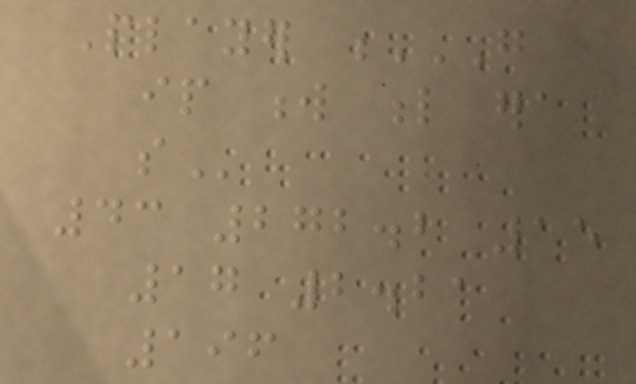Player G
IP W L ERA
SO
43 272.2 15
17 2.21
196
